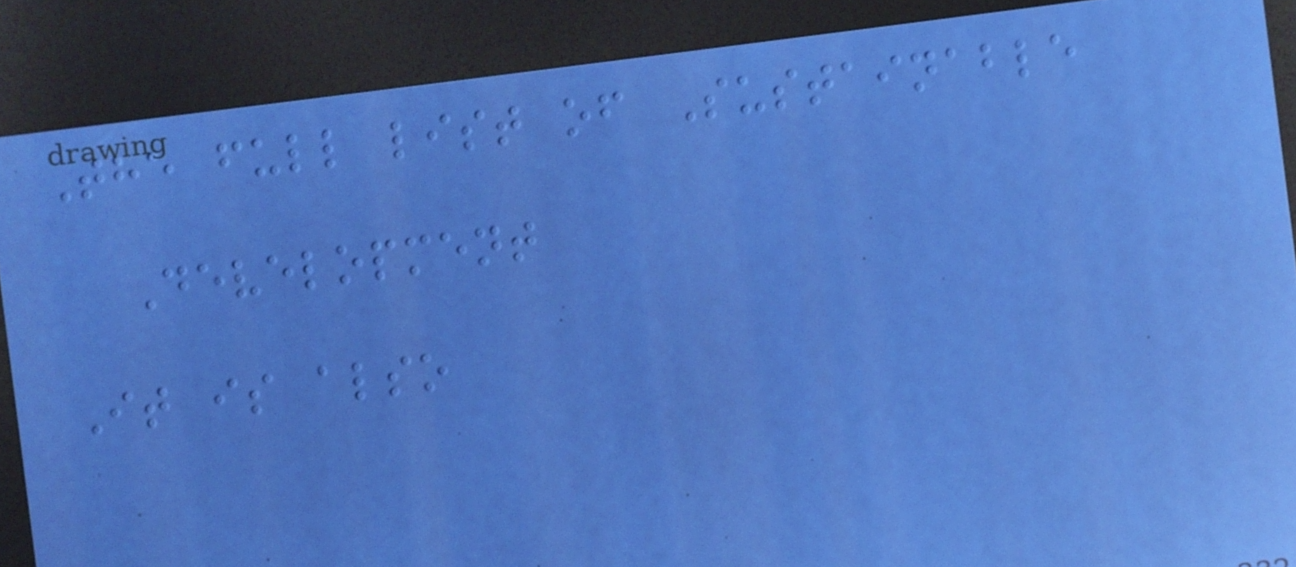The full list of Sustainable
Development
It is also
